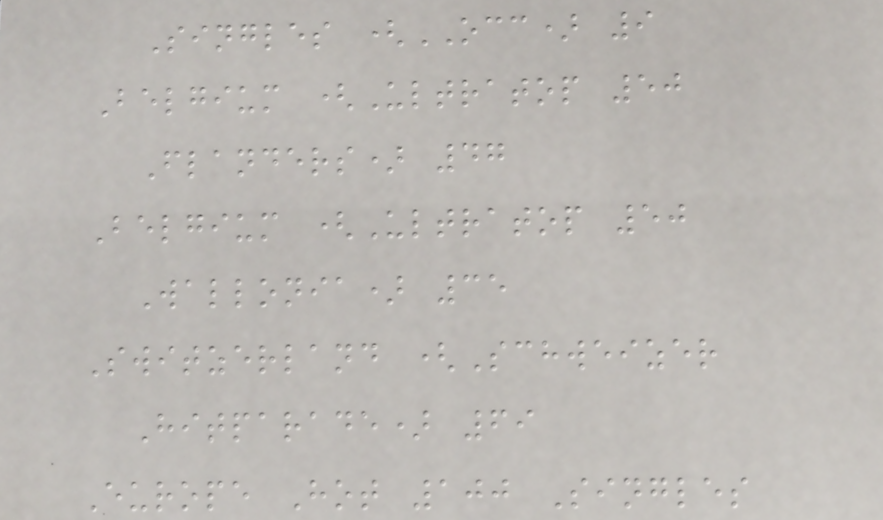Singles (OCC) 9
Belgium (Ultratop 50
Flanders) 47
Belgium (Ultratop 50
Wallonia) 35
Switzerland (Schweizer
Hitparade) 69
Europe Hot 100 Singles
